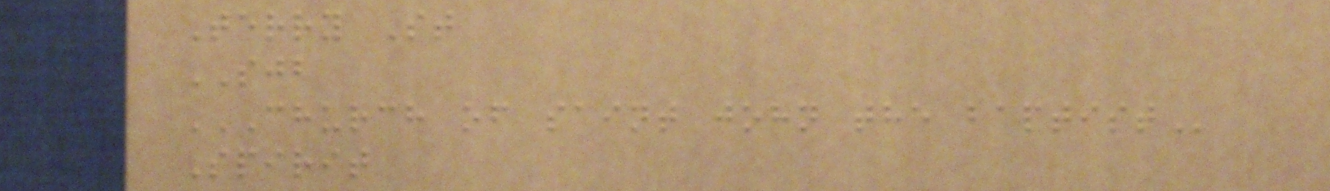Terry St
SJB
CHURCH OF SAINT JOHN THE BAPTIST
Spirit
